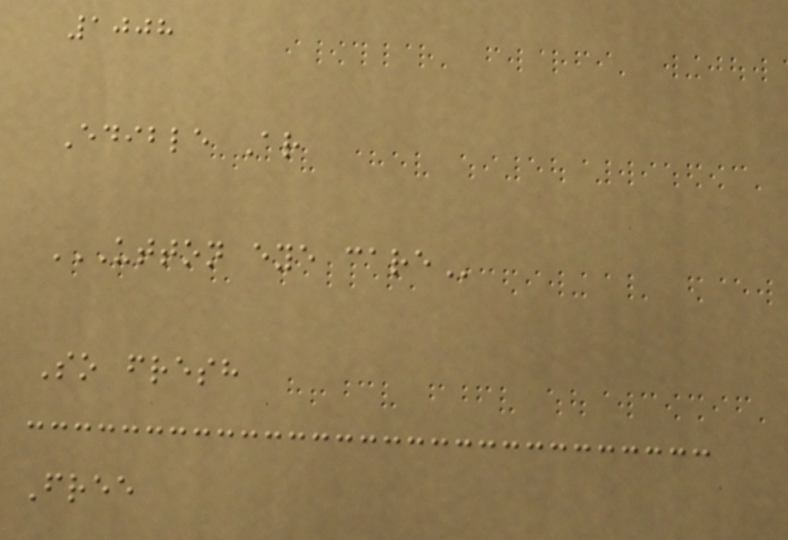1008
Edible Ar
UTTON EYE CARE
So fresh
Free
